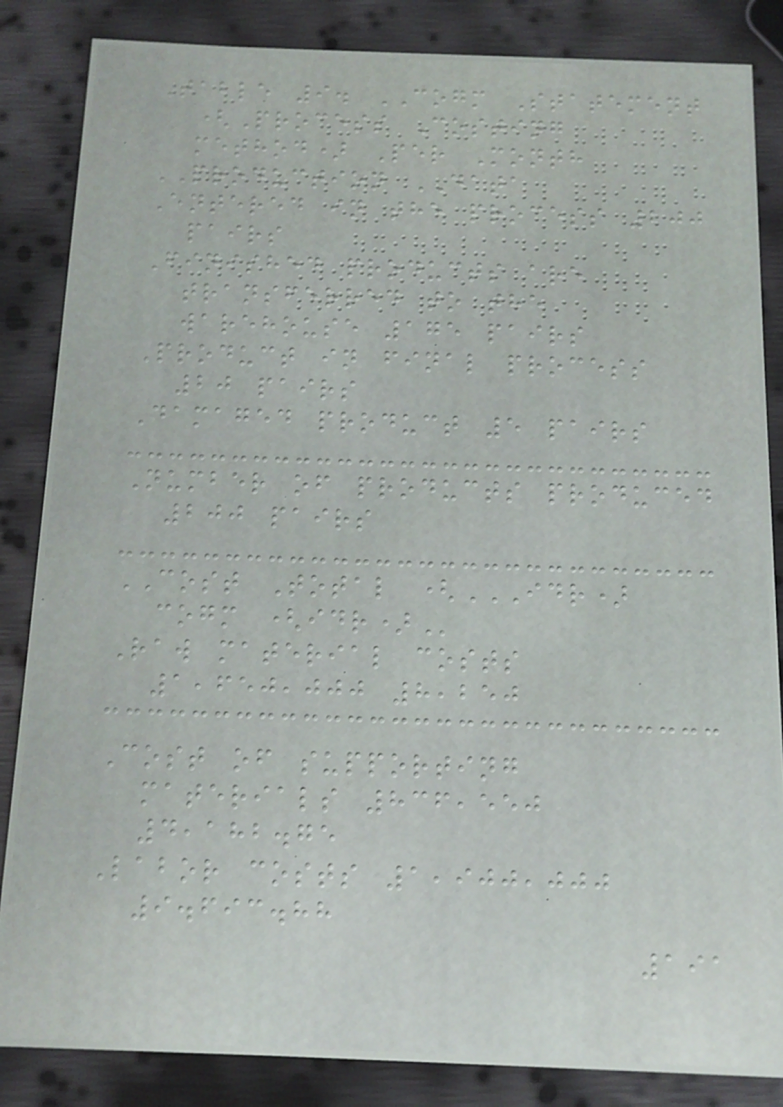Table 9. COGM Statement
(Process Costing
method) Per Month
PRODUCTION DATA
Entered in the process 200
pairs
Finished products are
transferred to the
warehouse 175 pairs
Product in final process
20 pairs
Damaged product 5 pairs
Number of products produced
200 pairs
COST Total (IDR)
COGM (IDR)
Raw material costs
1,650,000 8,250
Cost of supporting
materials 836,550
4,182.75
Labor costs 1,900,000
9.693.88
191
